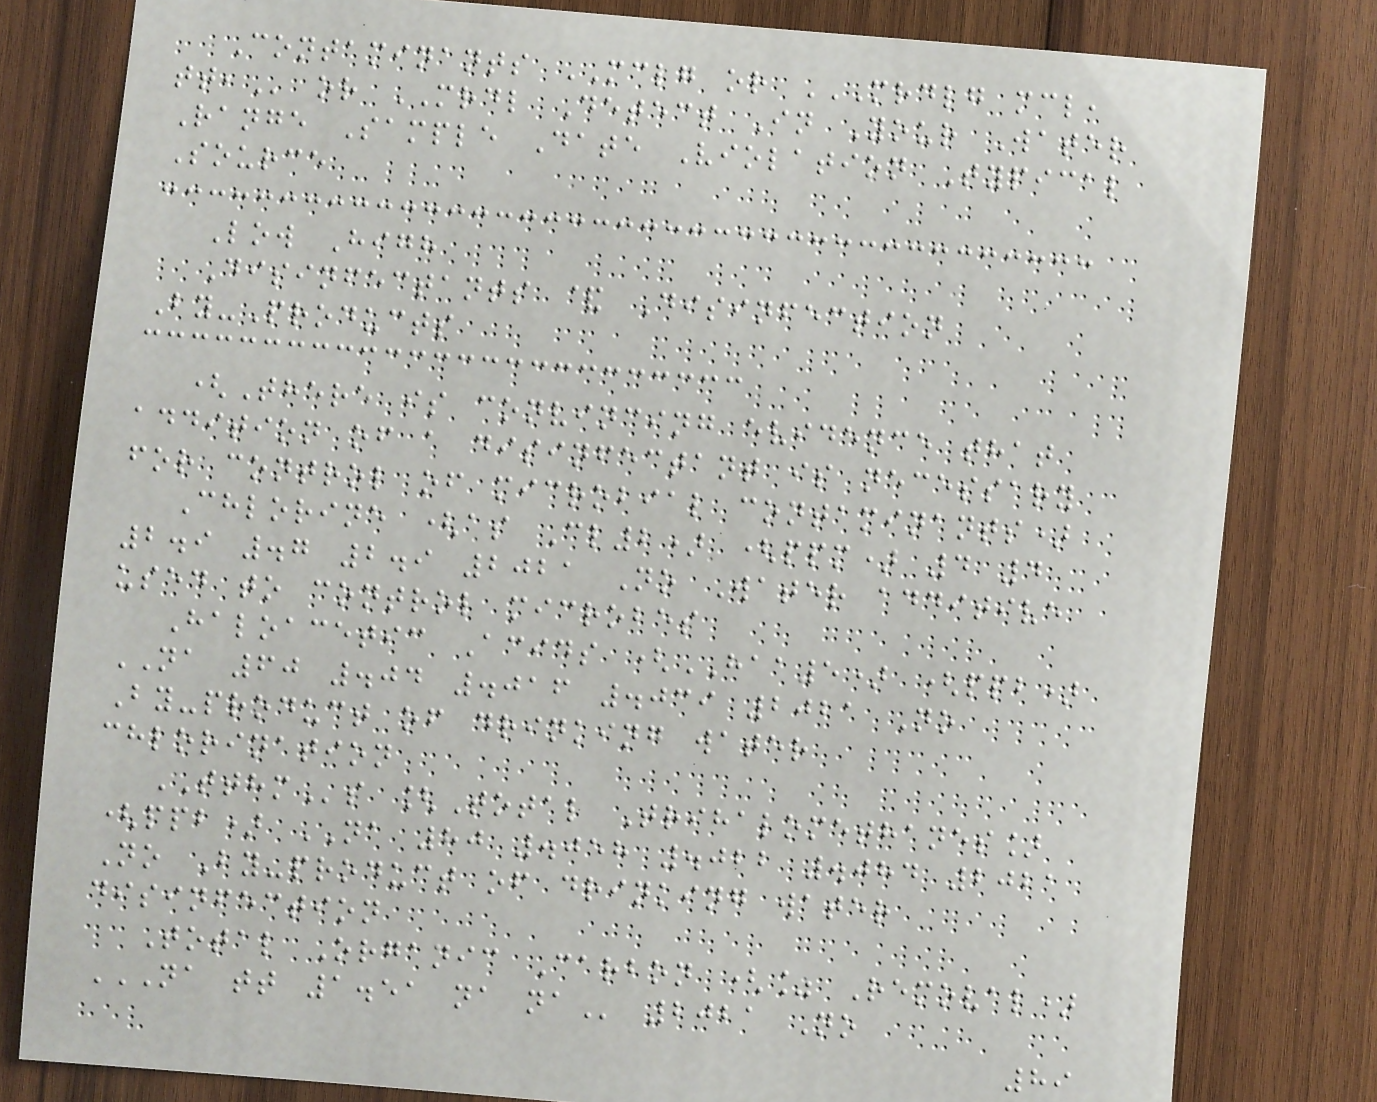Contaminants MCLG or MRDLG MCL,
TT, or MRDL Detect In Your Water
Range Sample Date Violation Typical
Source
Low High
Disinfectants & Disinfection
By-Products
(There is convincing evidence that
addition of a disinfectant is necessary
for control of microbial contaminants)
Chlorine (as Cl2) (ppm) 4 4
2.9 .7 2.9 2021 No Water additive
used to control microbes
Haloacetic Acids (HAA5) (ppb)
NA 60 .04 .016 .039 2021 No
By-product of drinking water
chlorination
TTHMs [Total Trihalomethanes]
(ppb) NA 80 .058 .022 .084 2021
No By-product of drinking water
disinfection
Total Organic Carbon (% Removal)
NA TT 1.51 NA NA 2021 No
89
